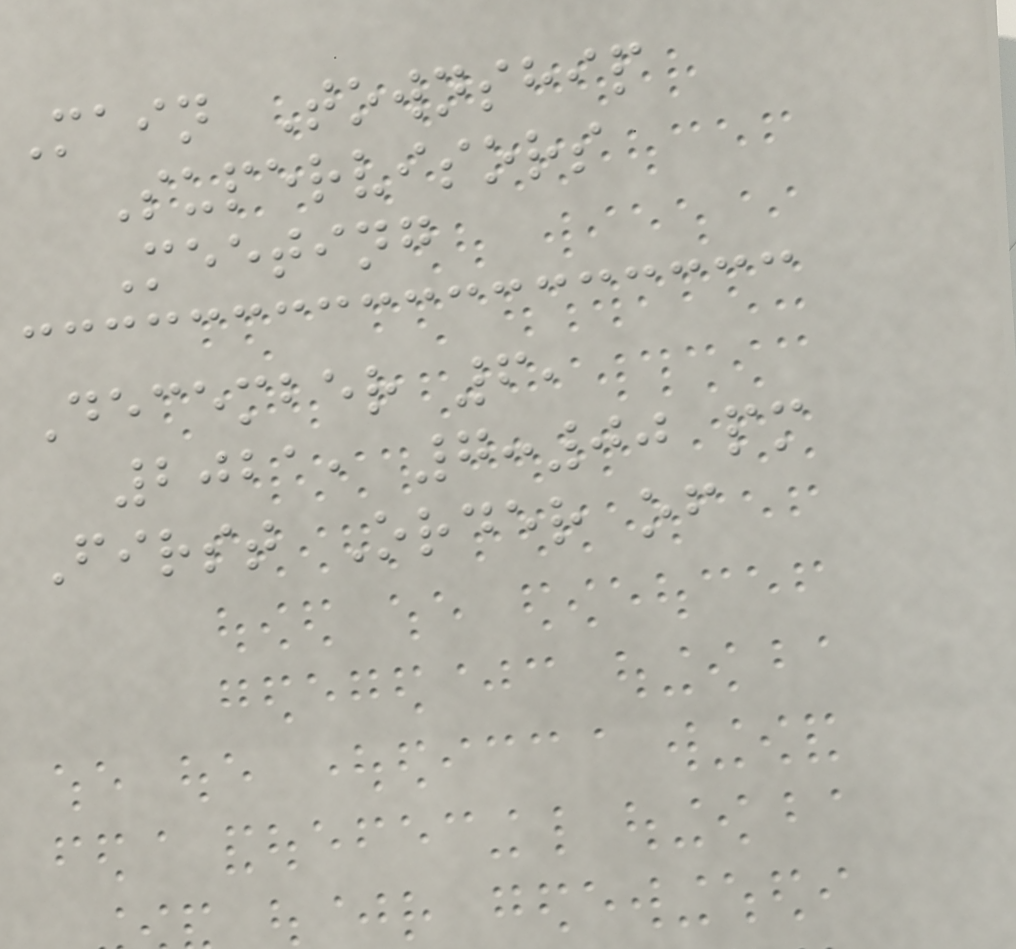Main Township
Supervisors
Meeting
December 6,
2021, 7:00 pm
First Order of
